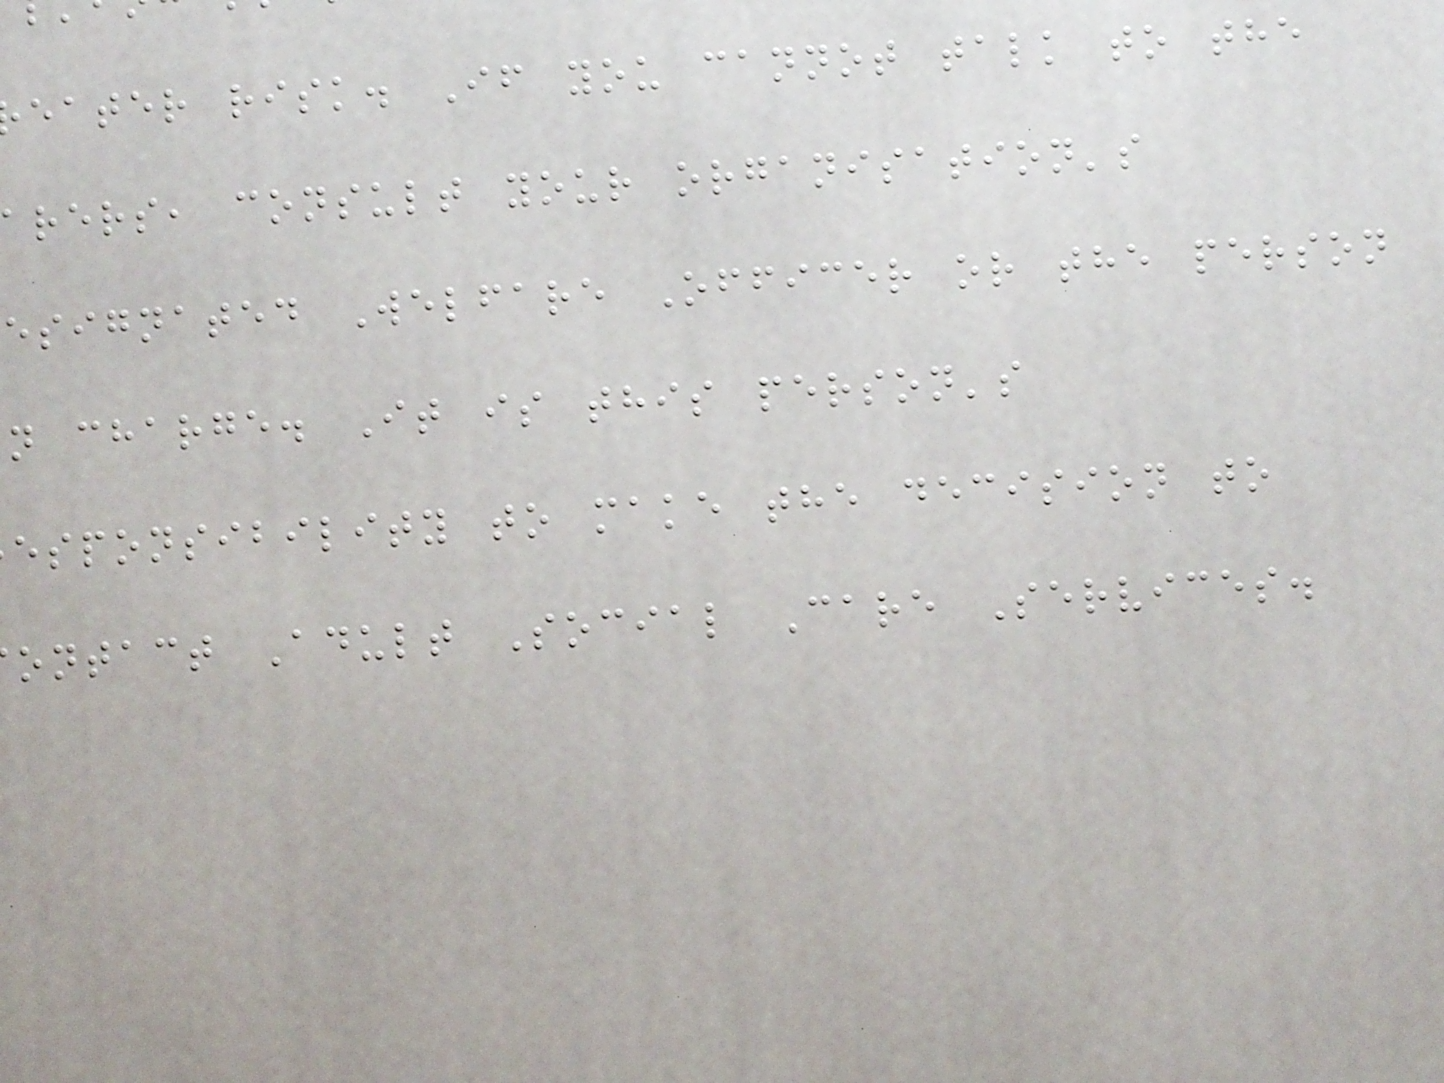eater risk. If you cannot talk to the
arers, consult your organisation's
esignated Welfare Officer or the person
n charge. It is this person's
esponsibility to make the decision to
ontact Adult Social Care Services.
